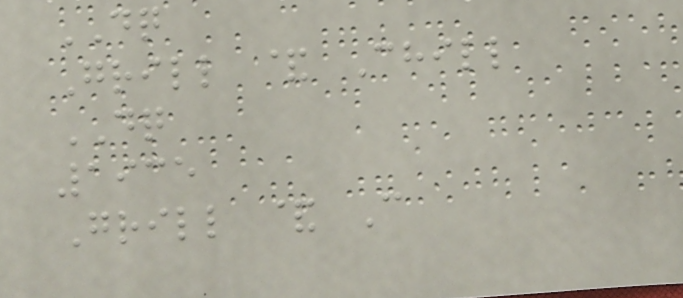DQ
Grill & Chill
DQ
1935
Grill & C
